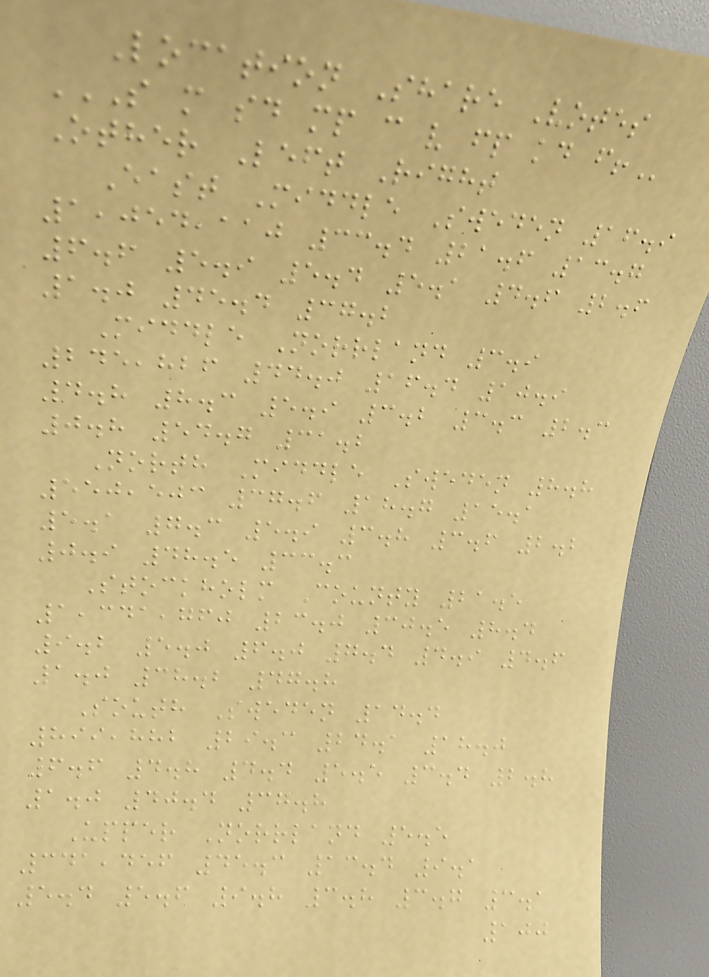Location Share Votes
S M SD MP C V FP KD F!
Other Left Right
East Middle Sweden 16.9
1,054,110 33.4 21.6 13.7
6.6 5.9 5.4 5.1 4.6 2.6
1.0 45.4 37.2
Middle Norrland 3.9
245,826 44.0 16.4 10.9
4.8 8.3 5.9 3.2 3.3 2.3
0.8 54.7 31.2
North Middle Sweden 8.8
550,503 37.6 18.7 15.1
5.1 7.3 5.9 3.8 3.6 2.2
0.9 48.5 33.3
Stockholm County 21.5
1,341,760 23.0 30.5 8.4
9.2 5.0 6.0 7.4 4.9 4.6
1.0 38.2 47.8
South Sweden 14.4
899,882 29.3 24.1 18.0
6.6 4.8 4.4 5.5 3.4 2.8
1.0 40.4 37.8
Upper Norrland 5.5
341,456 45.3 13.4 9.1
5.4 5.6 9.8 3.8 3.7 3.1
100
